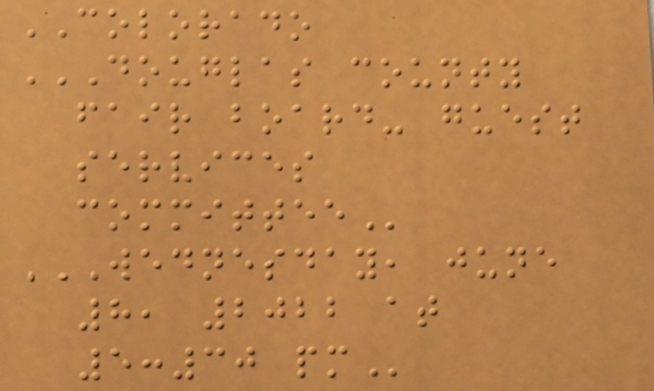COLORADO
DOUGLAS COUNTY
FAIR BOARD- GUEST
SERVICES
COMMITTEE
WEDNESDAY, JUNE
8, 2022 AT
5:30 PM
